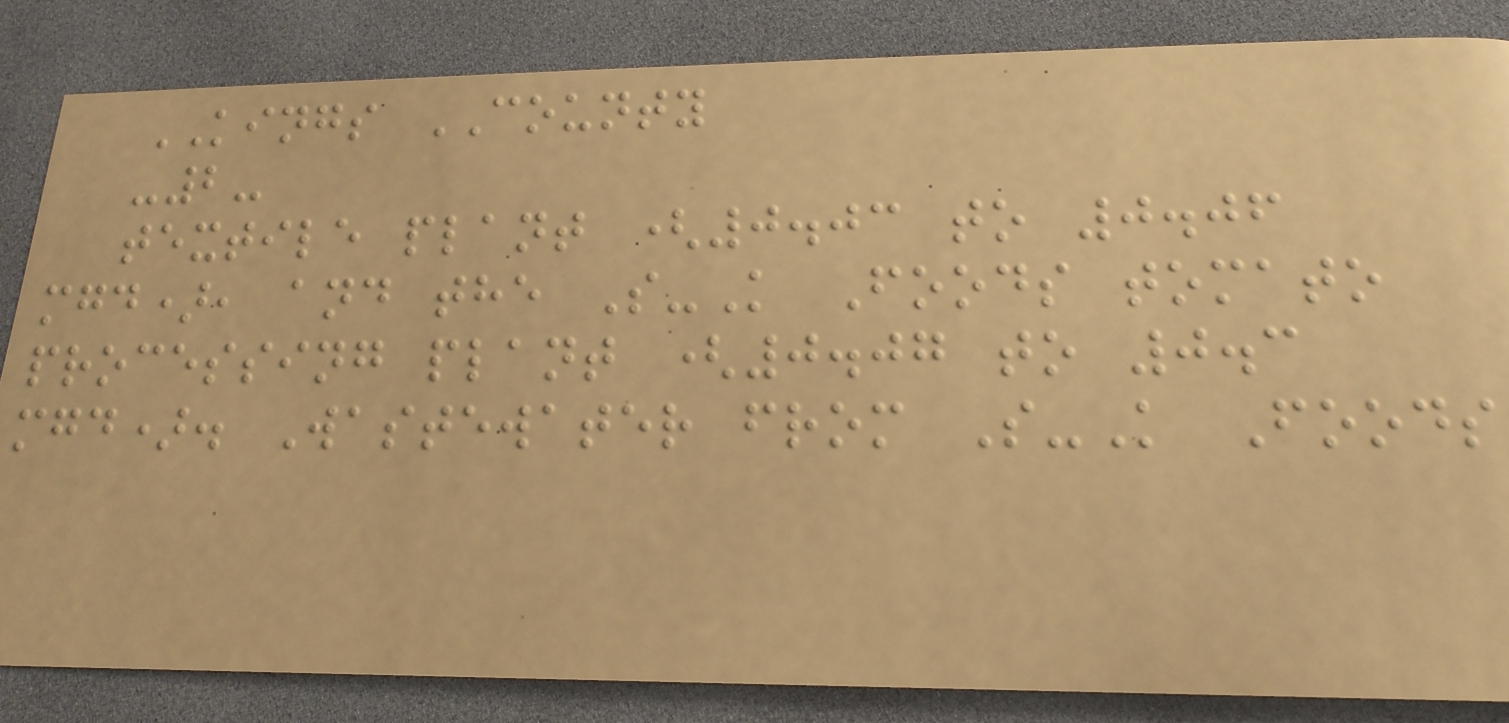KINGS COUNTY
-2-
textile plant (0.03 to 0.06
mgd), and the S-K Foods tomato
processing plant (0.07 to 0.3
mgd). Wastewater from S-K Foods
